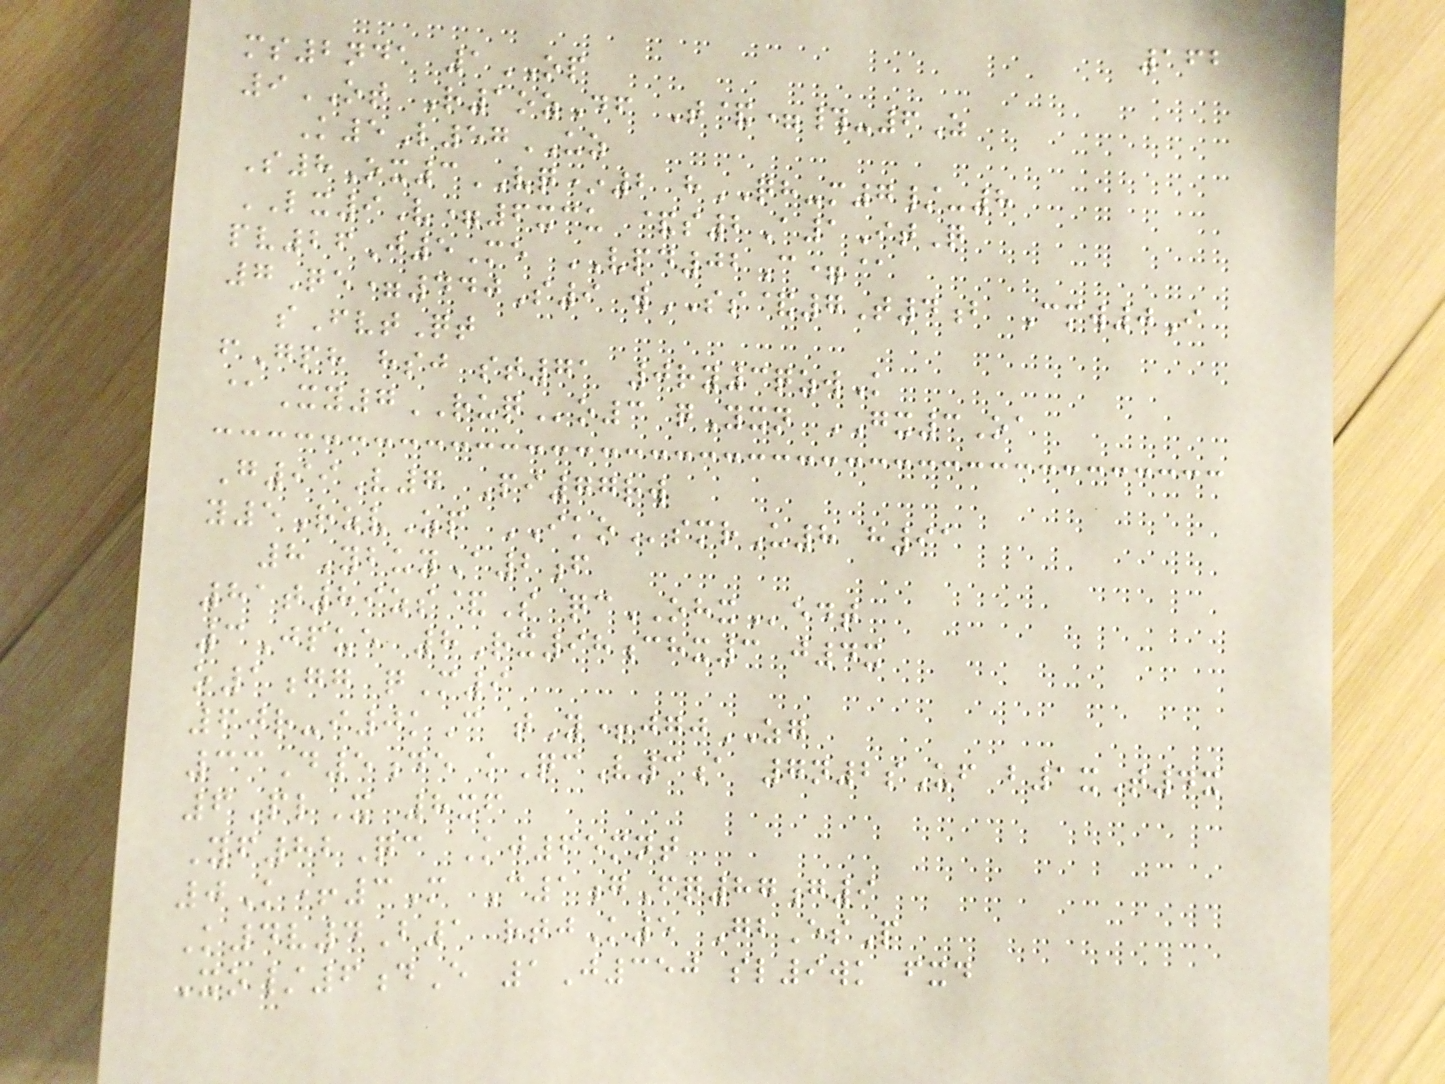162
ms2nda 1OP
9OT R1ozDf T&=#-6Z
K5L57UZ
S8Ox3VQ*2 hQH-m7/-8
LX9V=6xcu &s2A1ItQ
pv26J5Me VPD02C=@
7Qe=440S9 wSS&7T4b Cmw0I
sFvtQt
fGph hsj st71 0ry3qzwK
@Xy7RUQo3 qYxn GX3Oa
G99V7 Pi77rw
y5RzvZp IKOsmrU8 h91
8YbuyA2f
81t89zs&S qcOHXedt
3Jpue 8Rx98chx3 j4x
o1gg qM9
60r-i0kC tY+jgjZG
33D5de kQcV3a 7n2sUf b1xT4x
6PlX 8xf
Yf82Qc Kj65mnt
0K+3M C1gFq87g9
K4v4B1 rtjK5 GbEsP
Xo/6dE 1J350 sl9wk fxd
